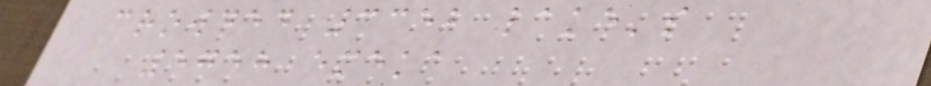crowded 3352 lake's
5758 emeka
